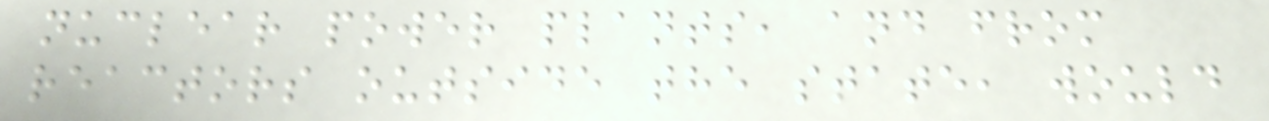nuclear power plants, and from
reactors outside the state, would
